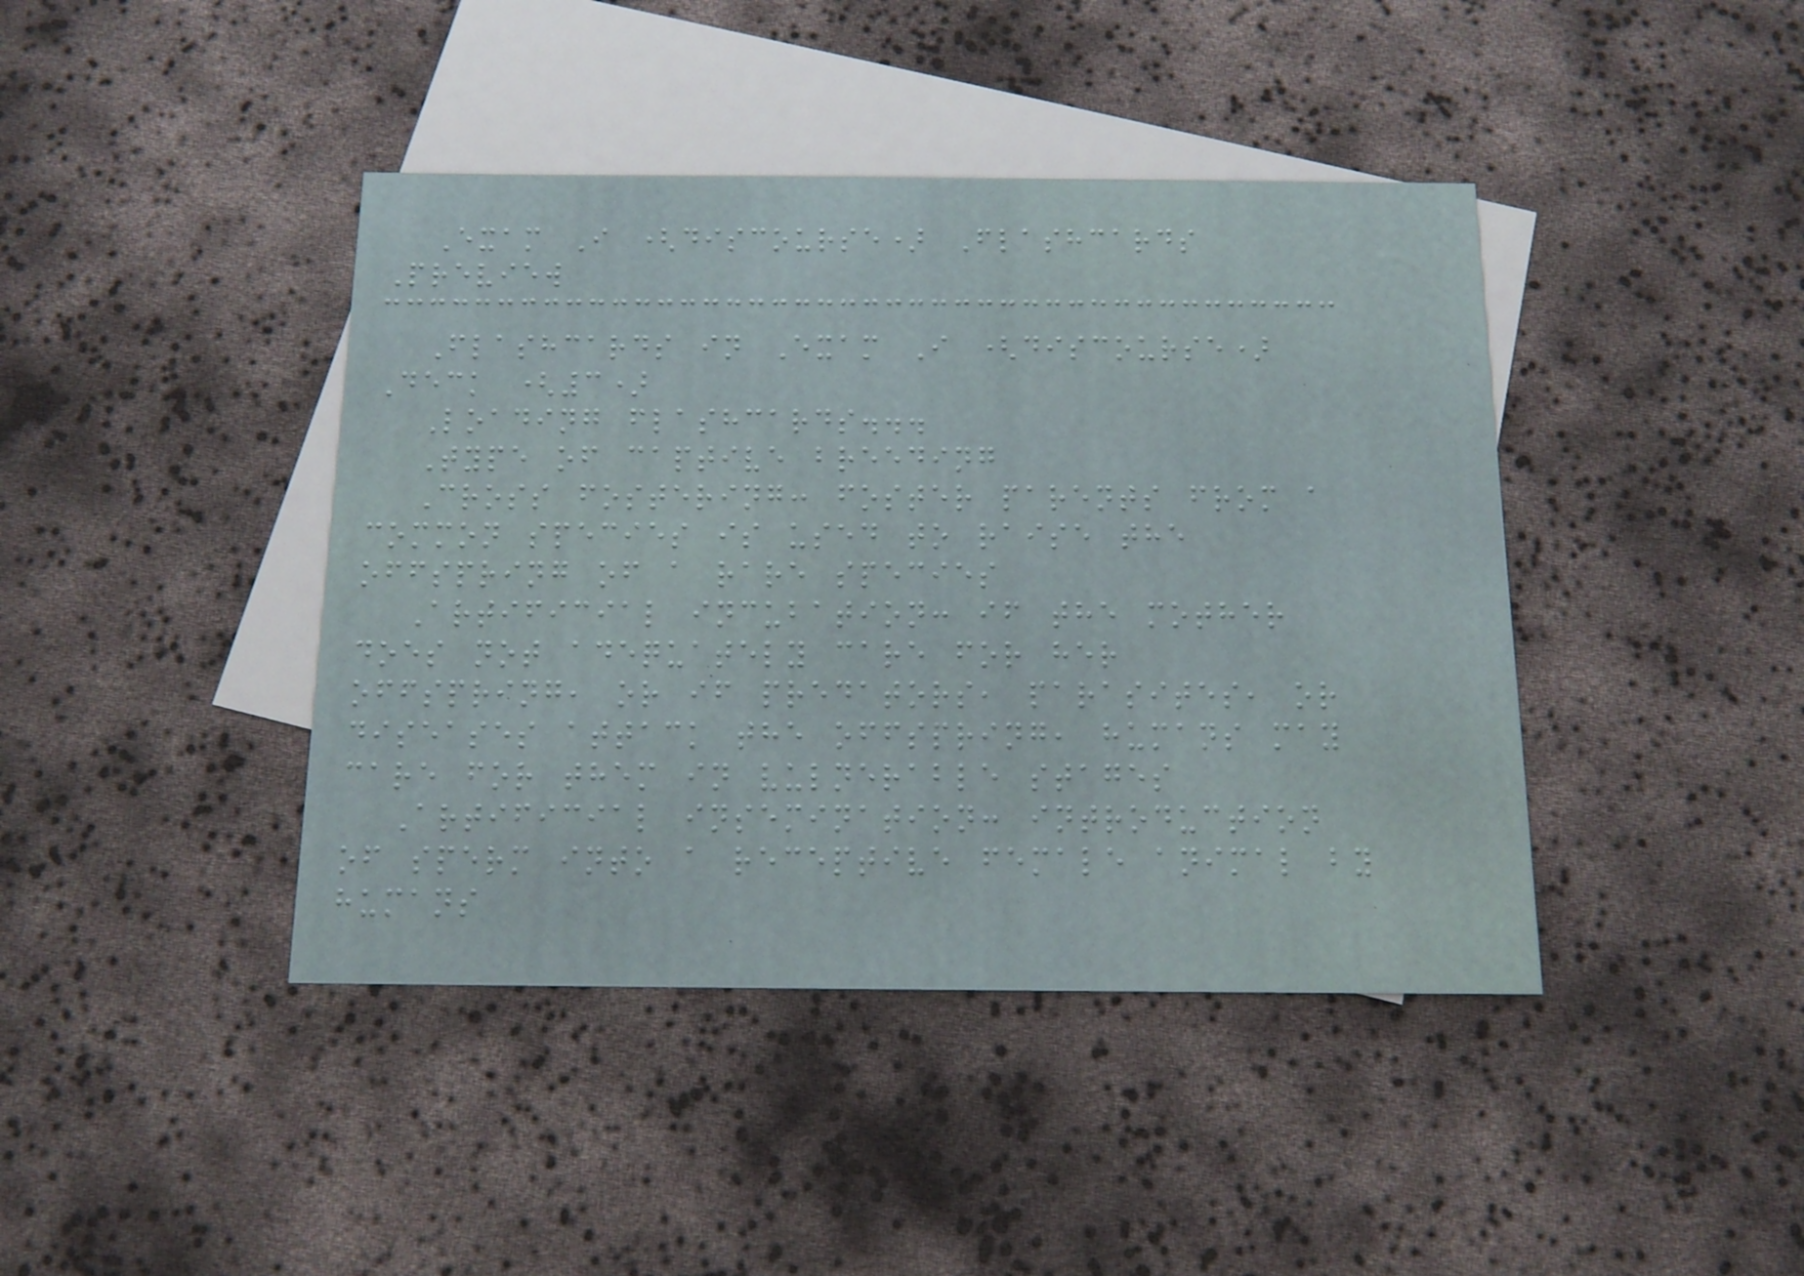Exam I (discourse) Flashcards
Preview
Flashcards in Exam I (discourse)
Deck (3)
Loading flashcards...
Type of captive breeding
Cross fostering: foster parents from a
common species is used to raise the
offspring of a rare species
Artificial incubation: if the mother
does not adequately care for her
offspring, or if predators, parasites, or
diseases attack the offspring, humans may
care for them in vulnerable stages
Artificial insemination: introduction
of sperm into a receptive female animal by
humans
